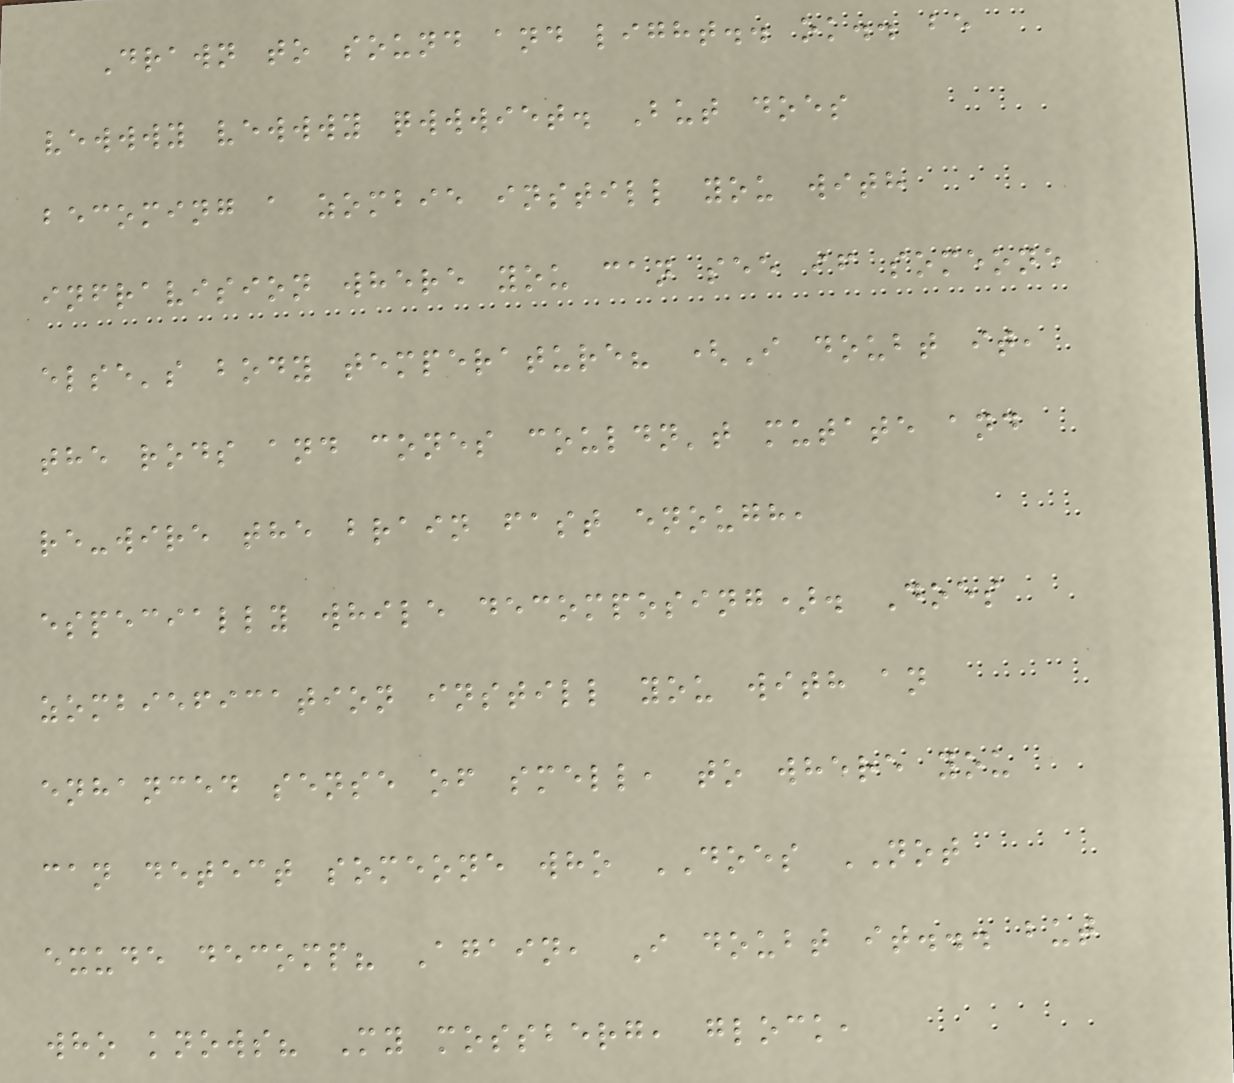Drawn to sound and light.. ok.. be
vewwwy vewwwy qwwwiet. But does
becoming a zombie instill you with
infravision where you can see if someone
else's body temperature? (I doubt it,
the rods and cones couldn't mutate and
re-wire the brain fast enough,
especially while decomposing). Does
zombiefication instill you with an
enhanced sense of smell, to where you
can detect someone who DOES NOT
exude decomp? Again, I doubt it... but
who knows? My mossberg, glock,
